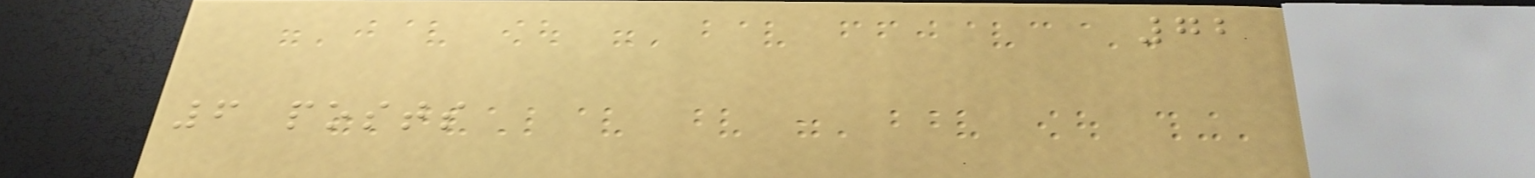72
6 posts
